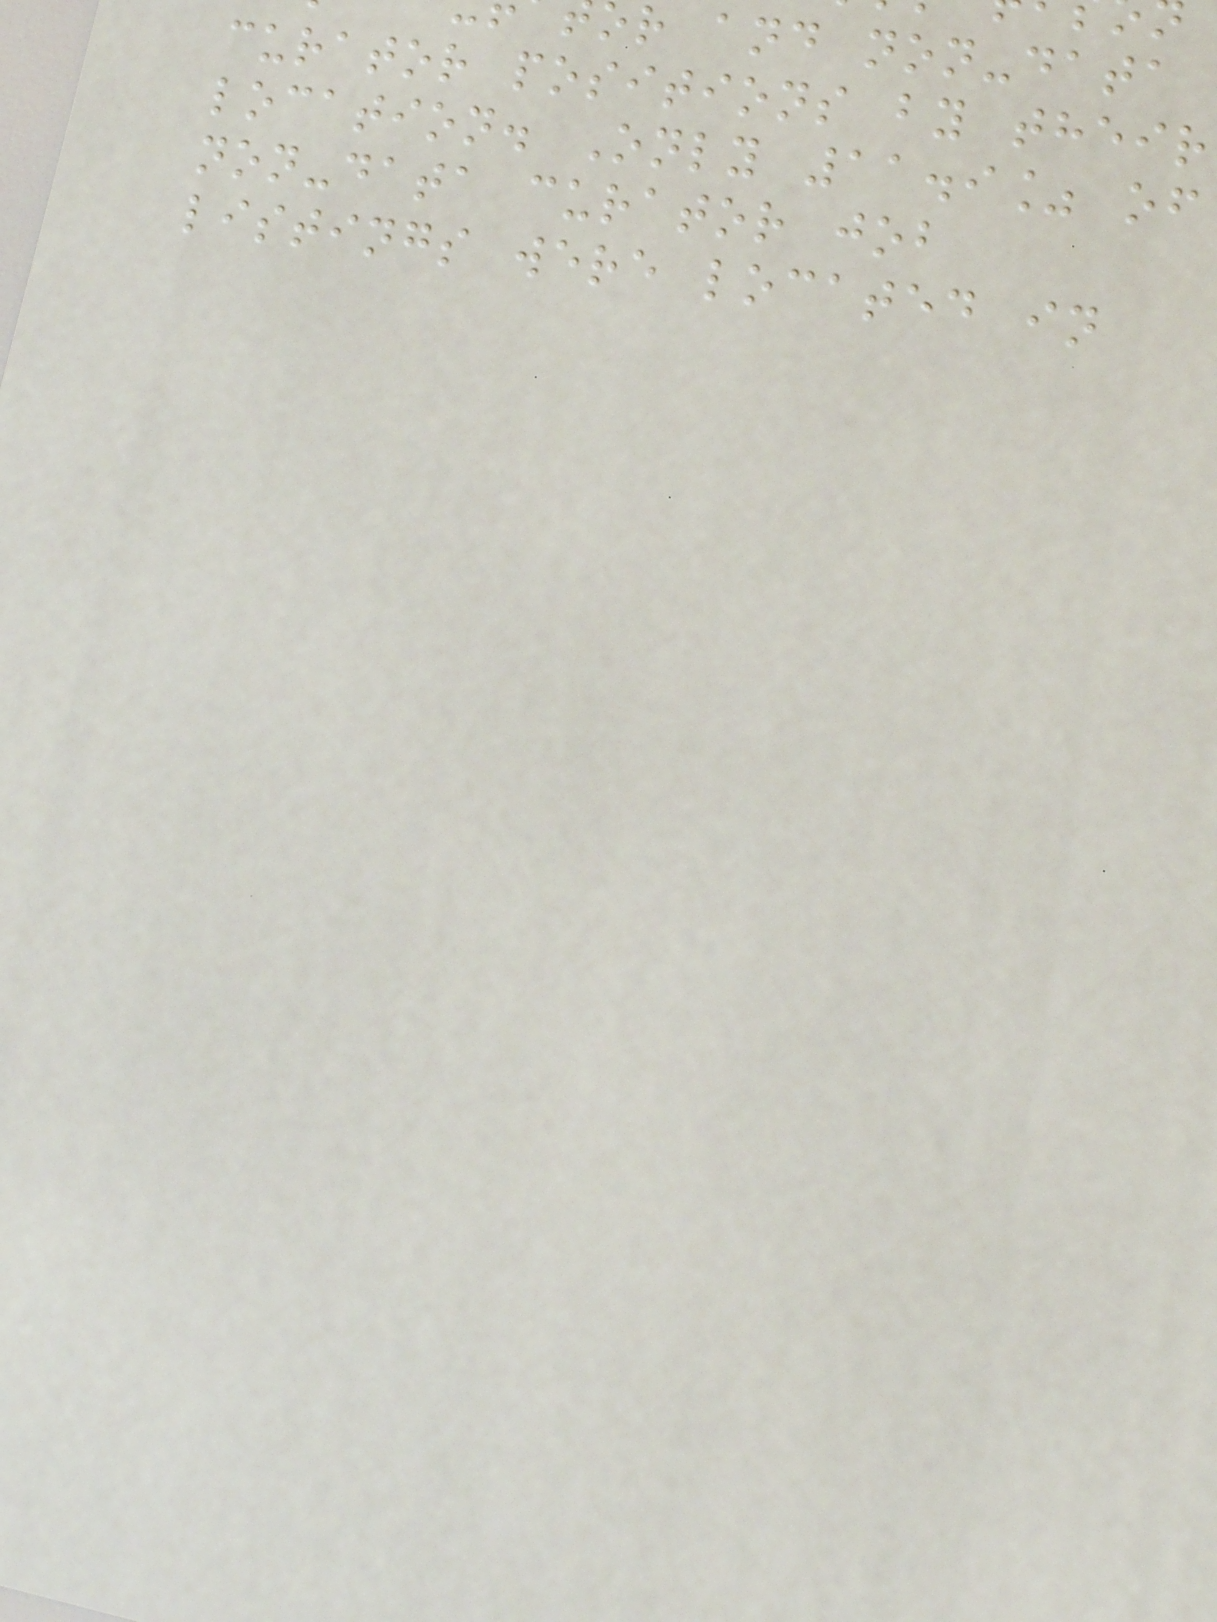r and non-data
curator positions by their
location. Only 11.9% of
non-data curator job
listings were located in
